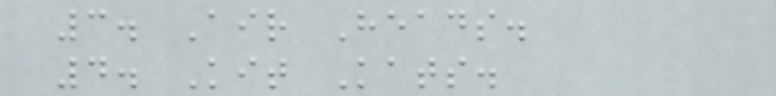3. Air Heads.
4. Kit Kats.
